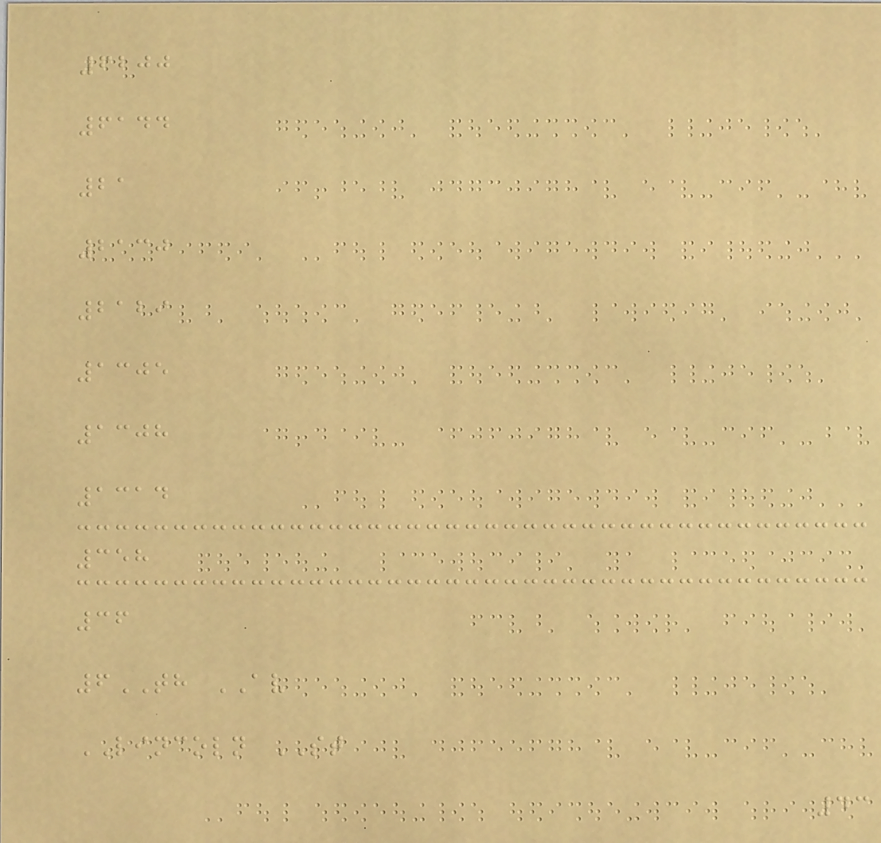6200
6144
21
2130
2129
1305
1308
1314
358
36
6TH AV
LINCOLN ST
43
